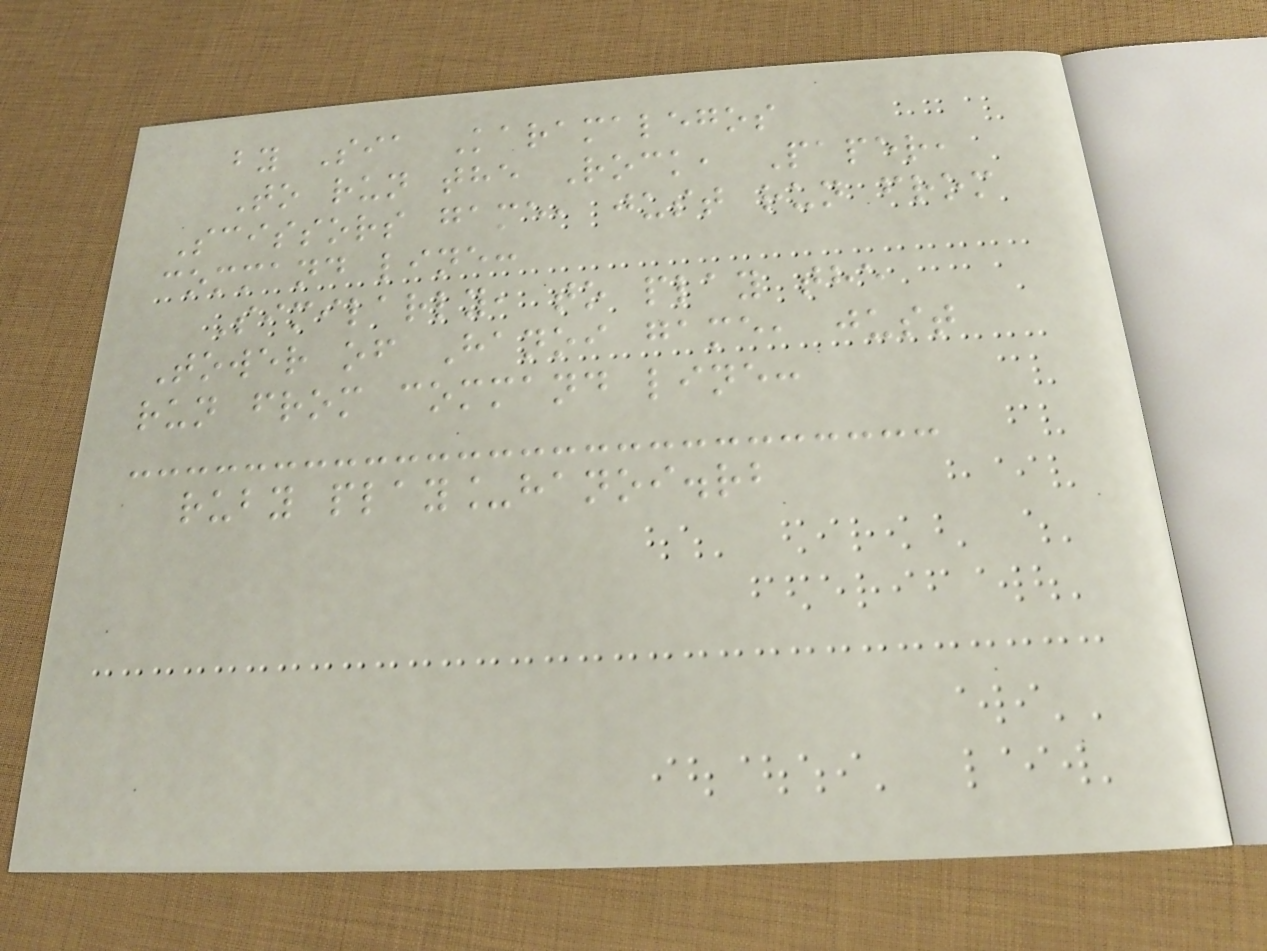by Sia Karamalegos
To run the Rock, Paper,
Scissors game, just run from
command line:
Similarly, to play the
Tower of Hanoi game, just
run from command line:
ruby play_hanoi.rb
